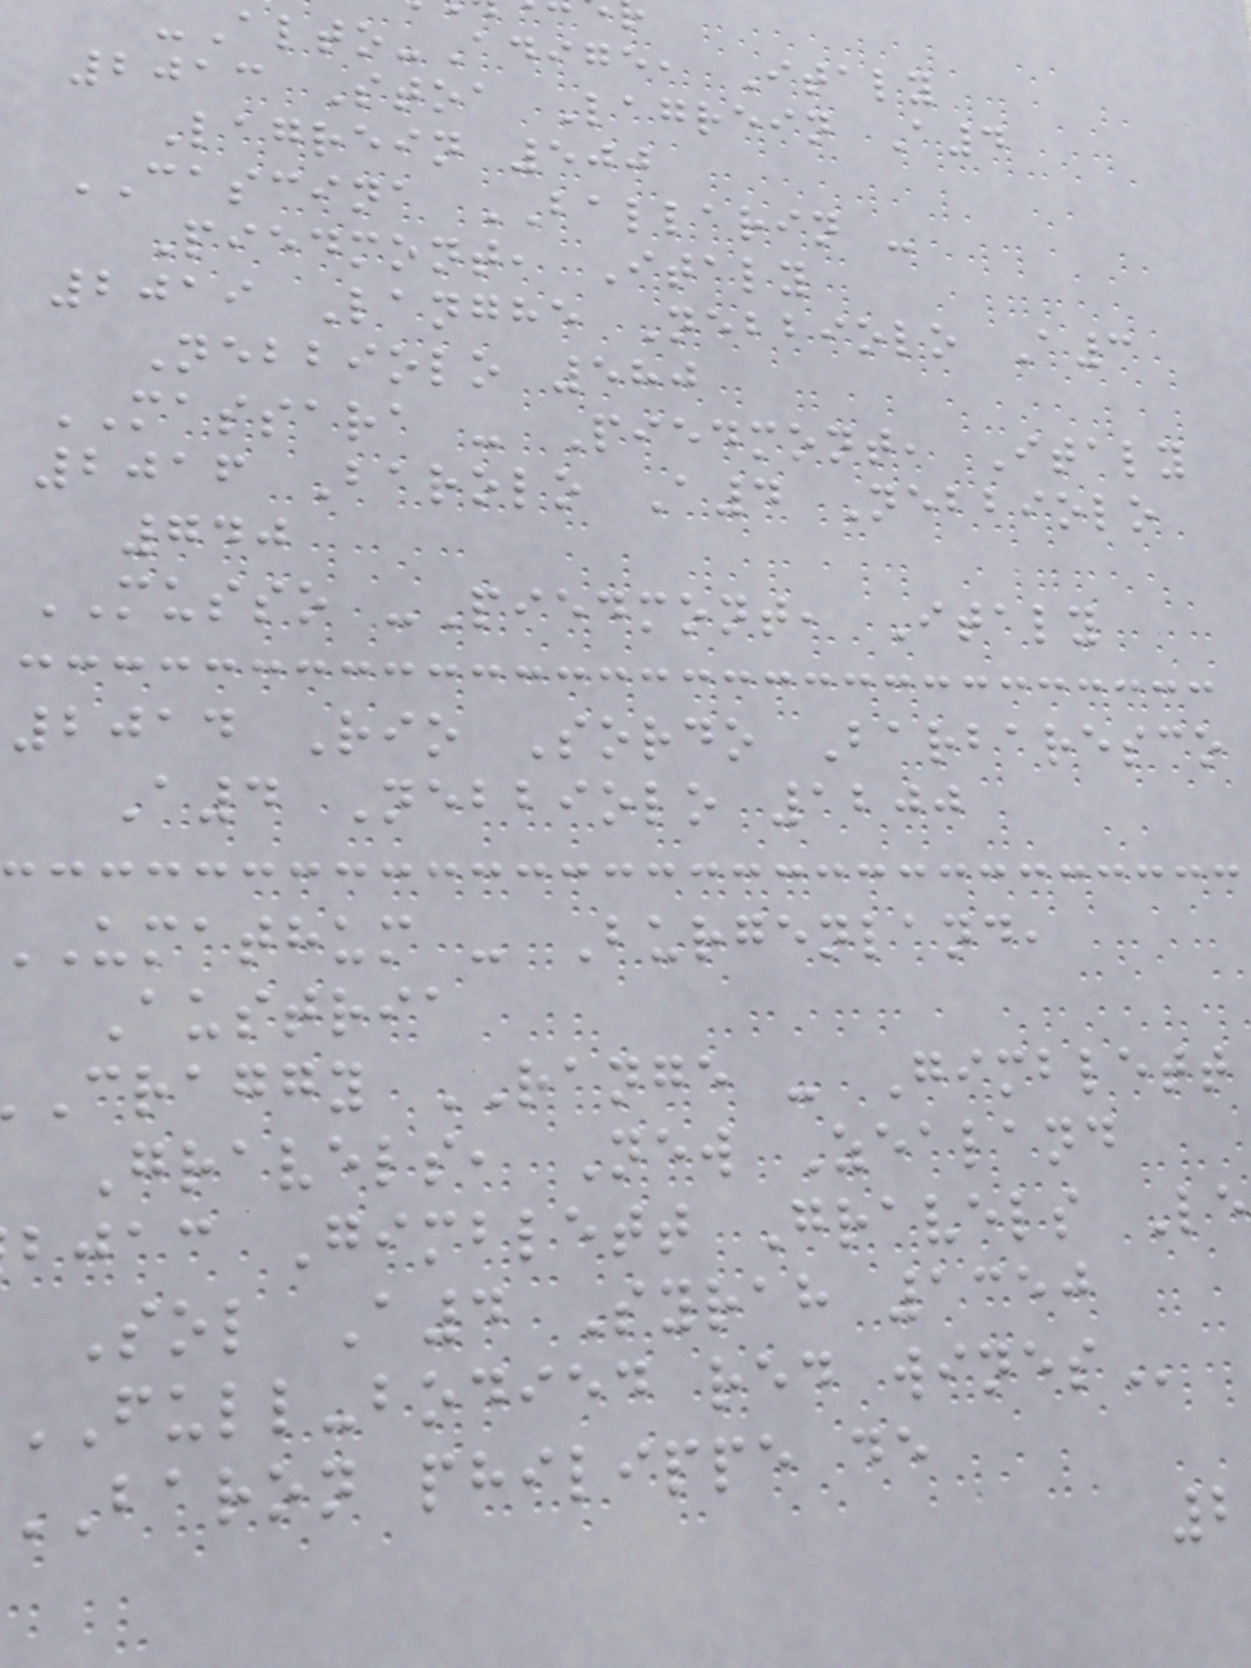-Alto-Adige, Italy
2013 Stoa Lagrein A4
Lagrein 500
CASCINA BALLARIN -
Piedmont, Italy
2019 Langhe Nebbiolo A3
Nebbiolo 580
MASSARA - Piedmont, Italy
2016 Barolo A4 Nebbiolo
740
MUSSO -Piedmont, Italy
2014 Rio Sordo Barbaresco
A4 Nebbiolo 1200
umathum - Burgenland,
Austria
craggy RANGE - Gimblett
Gravels, New Zealand
bjac Gimblett Gravels Le
Sol A4 Syrah 1350
full-bodied red
BARON philippe de
